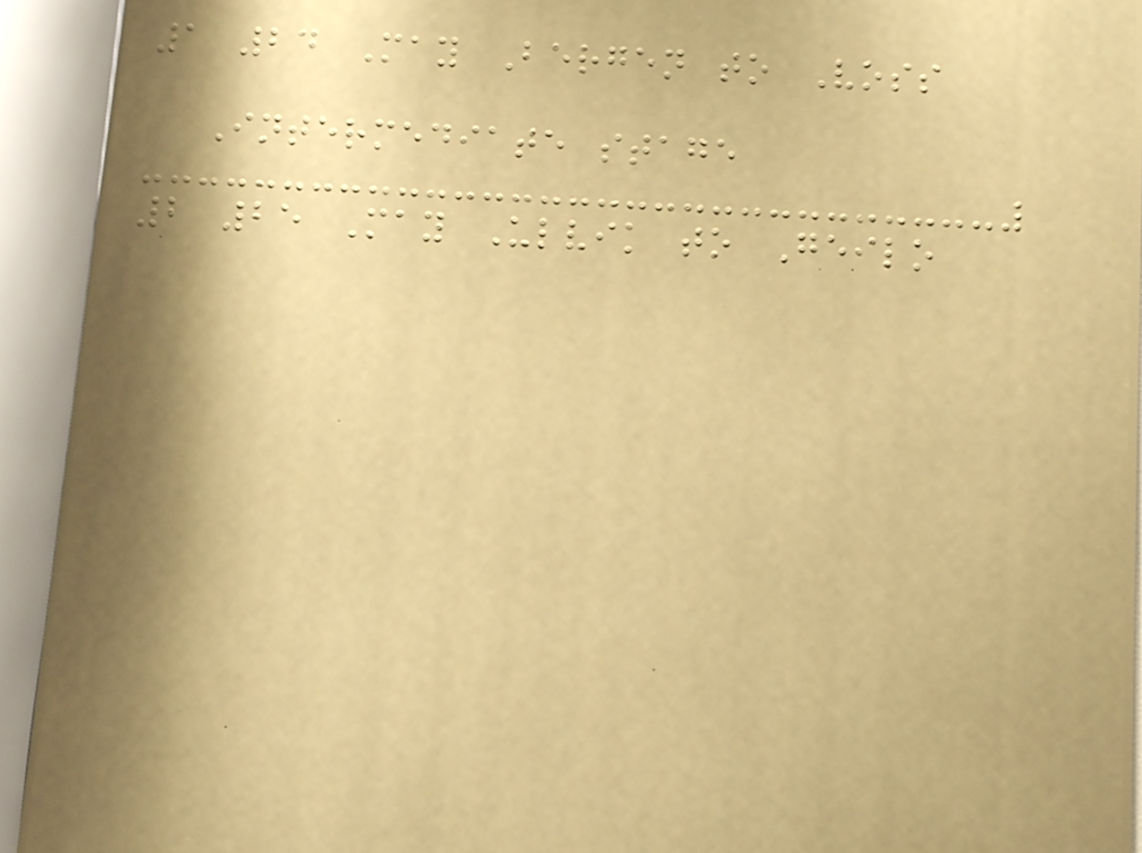1 24 May Bergen to Voss
Intermediate stage
2 25 May Ulvik to Geilo
